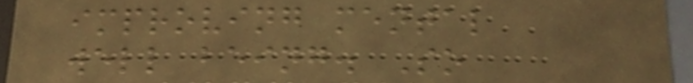improving mental
well being. So
